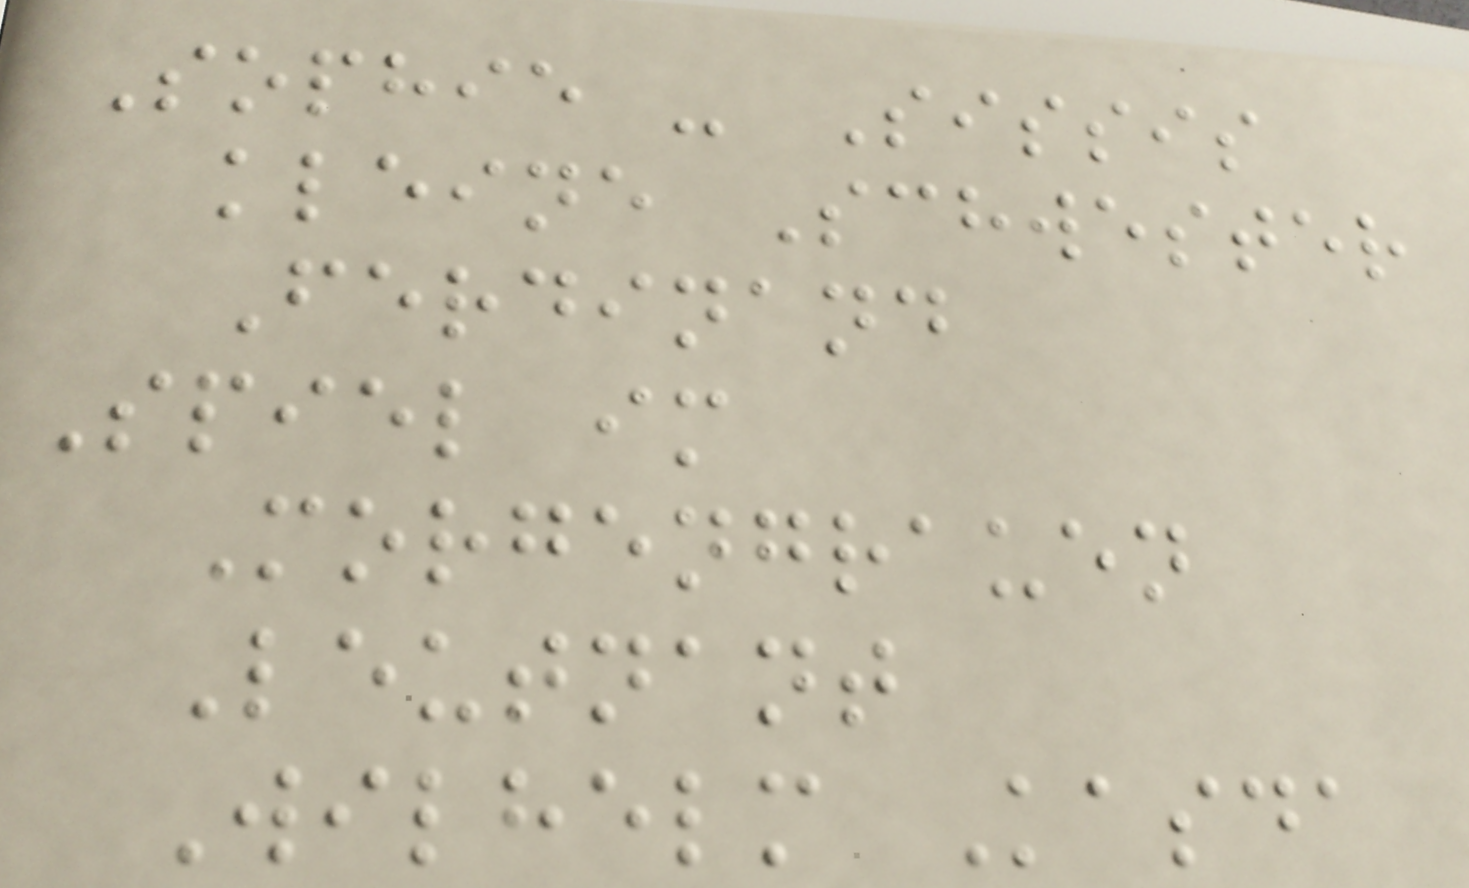Sophie - Sissis
kleine Schwester
Ferdinand
Spiel im
Morgengrauen
Leutnant
Wilhelm Kasda
